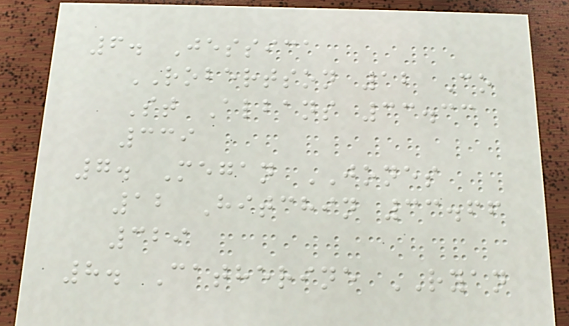6. Jessica
ROBERTSON 12 Co
St Albans 33.33
339
7. Megan JONES
12 Hitchin 33.66
329
8. Catherine RYAN
